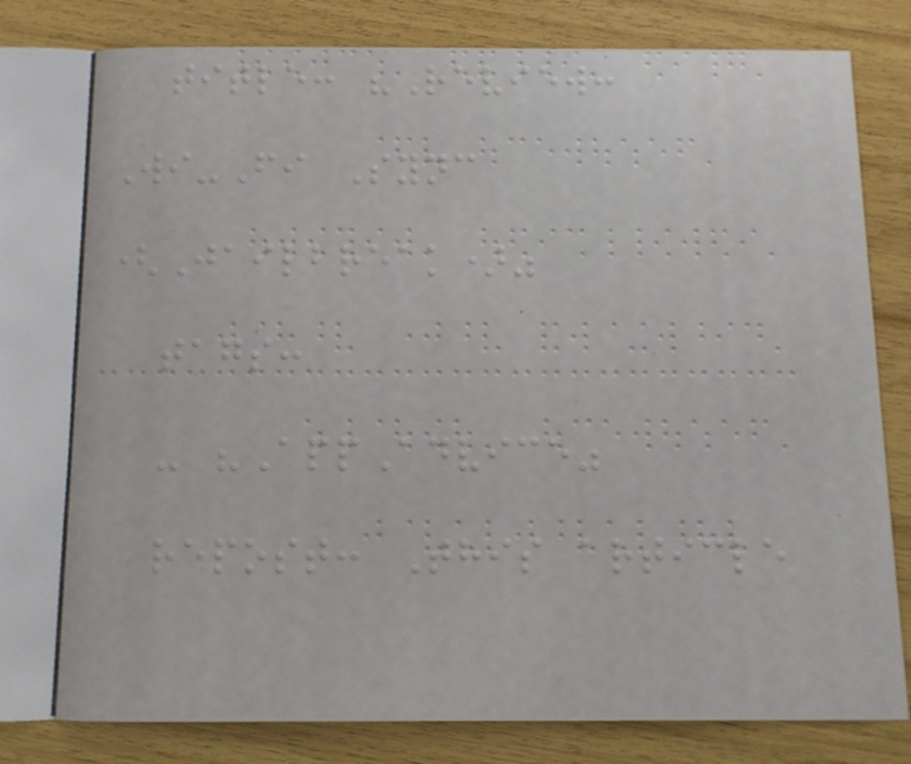title: "Review:
Wi-Fi Sync
(Jailbreak)"
tags:
- "AppAdvice"
repost: This article
